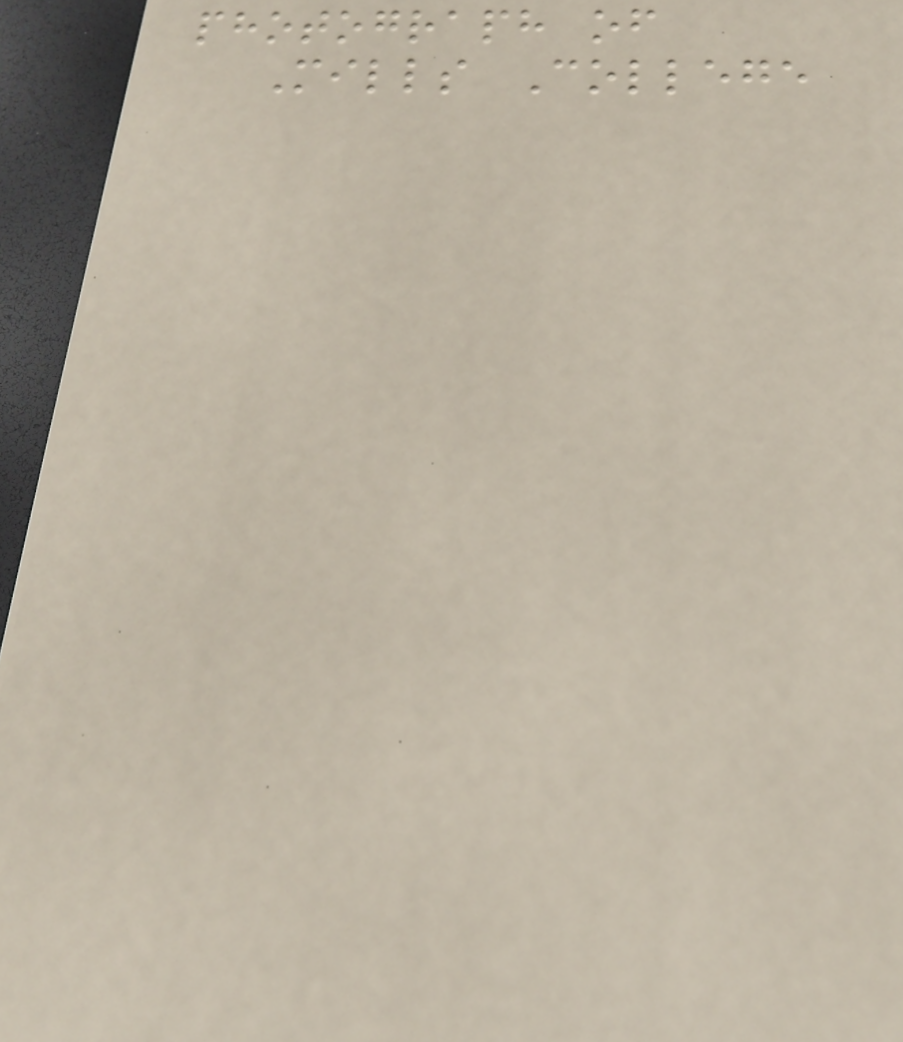photograph of
Mills College
